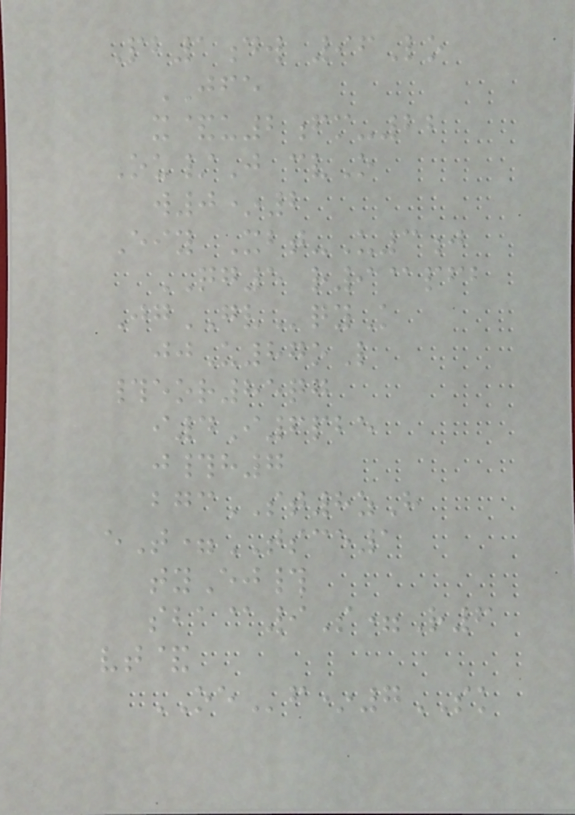Pb1dw 96Lo
JFE
x&u2fm-22
Ou/J cvO
w0*2
Eiy Xbt-U3j
QG5 r9@pfb
JgGVqyK
jjU87oL
#eor85qg
i4I6pbe
j#h7
bgcST8zH
eT=TSCE1
tyEj#
sba@9S=R6
vt&
OEf*7SK
